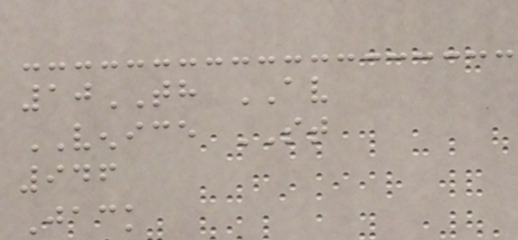10TH AV
VENICE ST
946
Jack
